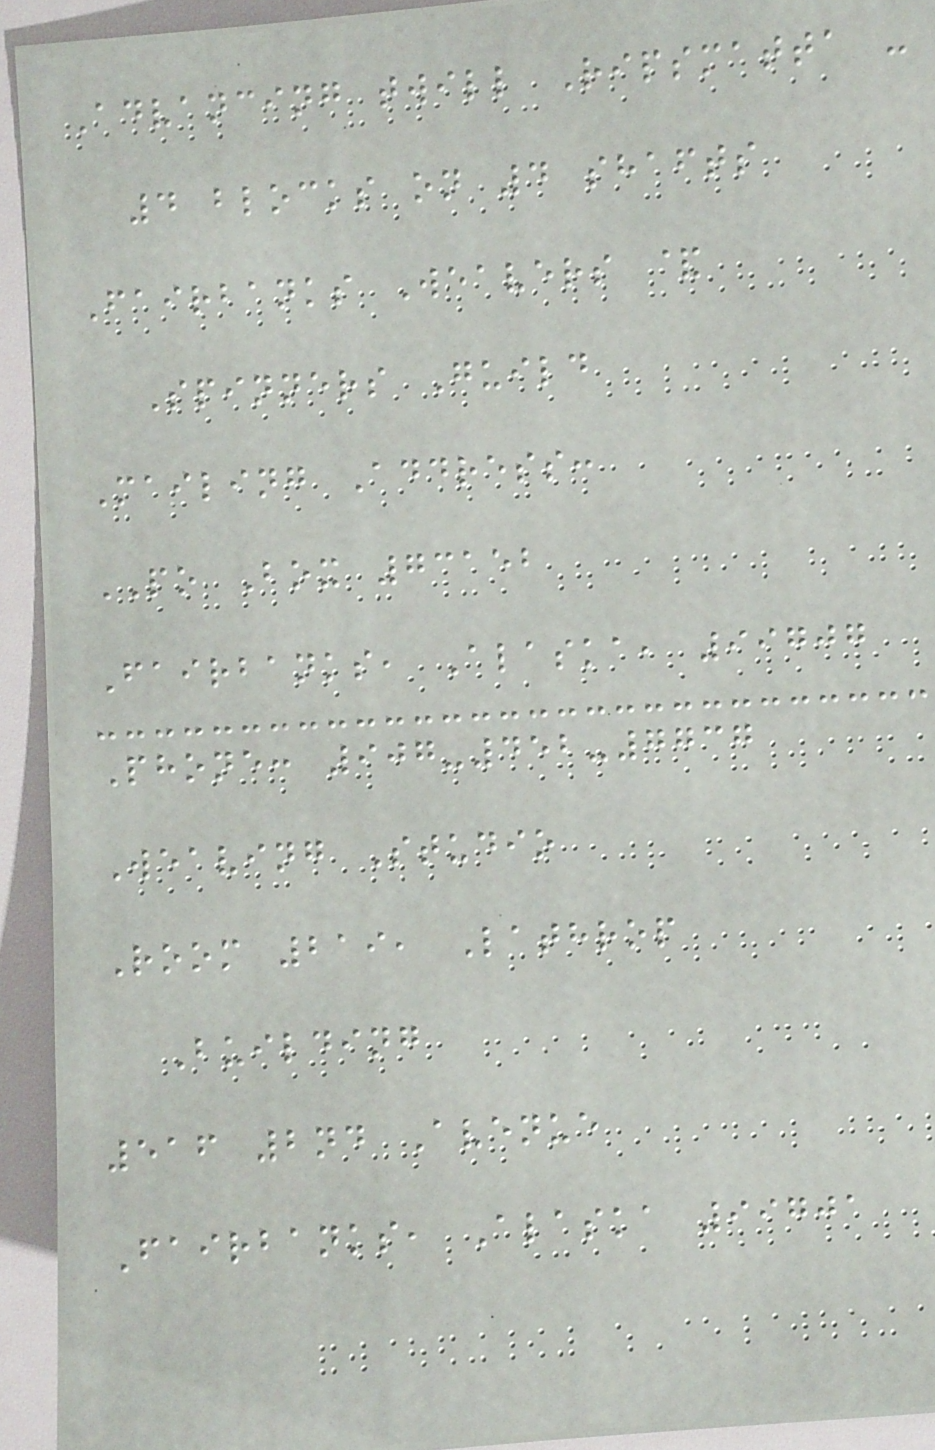Advancing twill Ripsmatta -
4 blocks on 4 shafts
Fairbanks Weavers &
Spinners Guild
Mailing Address:
PO Box 73152
Fairbanks, Alaska, 99707
Phone: 907-452-7737
Weaving Studio
Room 219, Lathrop
Building
516 2nd Avenue
Fairbanks, Alaska 99701
